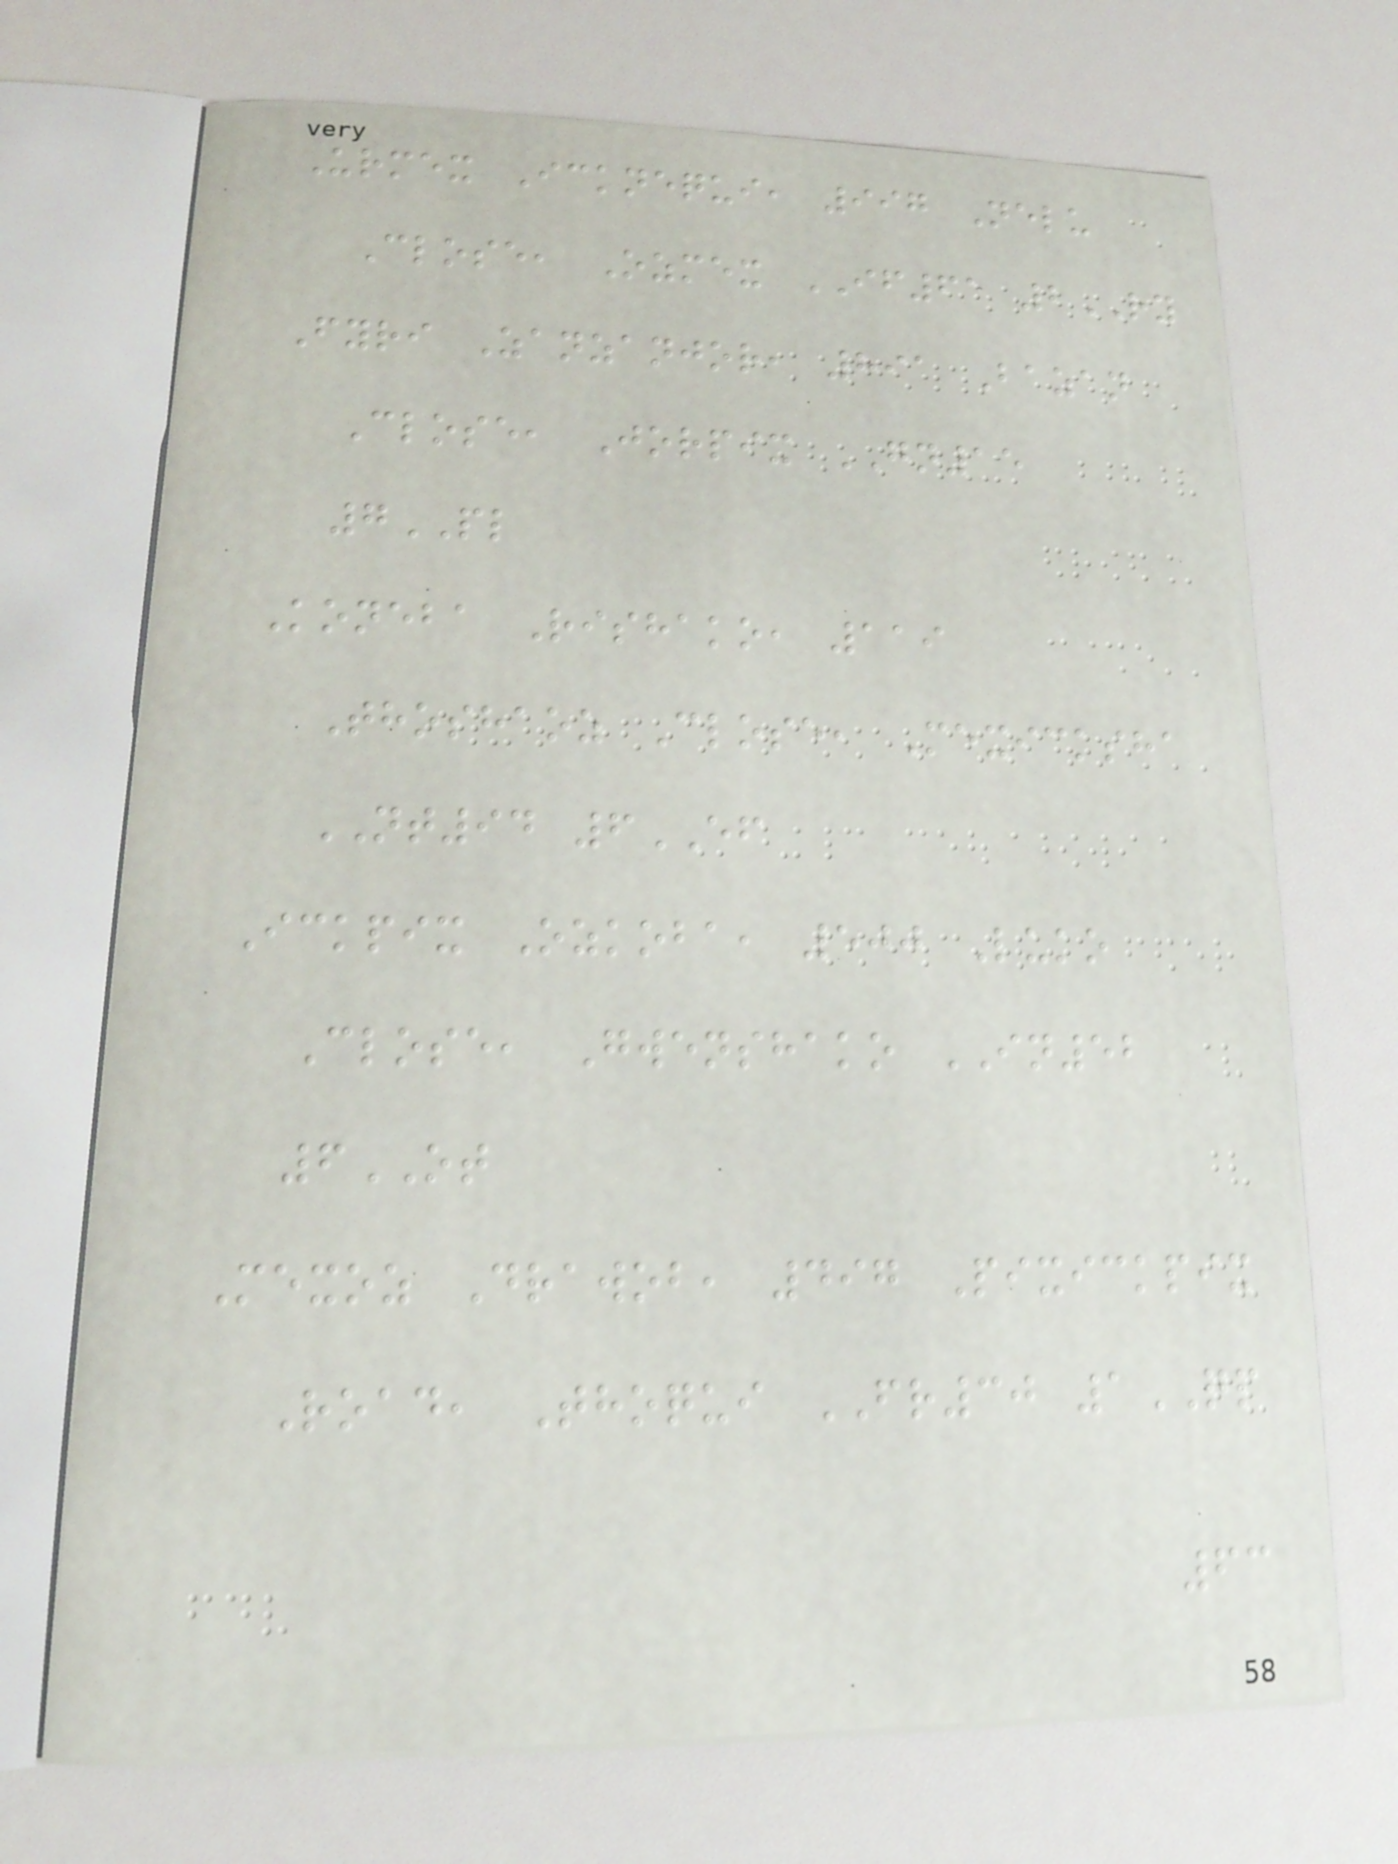Urmex Icknequi, 997 Nelu
Close, Ozmex IF61 2RY
Fyri Zanzanjor, 891 Bazan
Close, Jorpix GN15
7PL
Koneba Rishako, 119
Thoshaoz Close, Mexicksha
NT94 6EF
Ickpix Ozkoba, 500 Luko
Close, Gwenshako IN52
6OT
Mexoz Drawob, 497 Pixickpix
Road, Thoqui FR30 1QP
63
